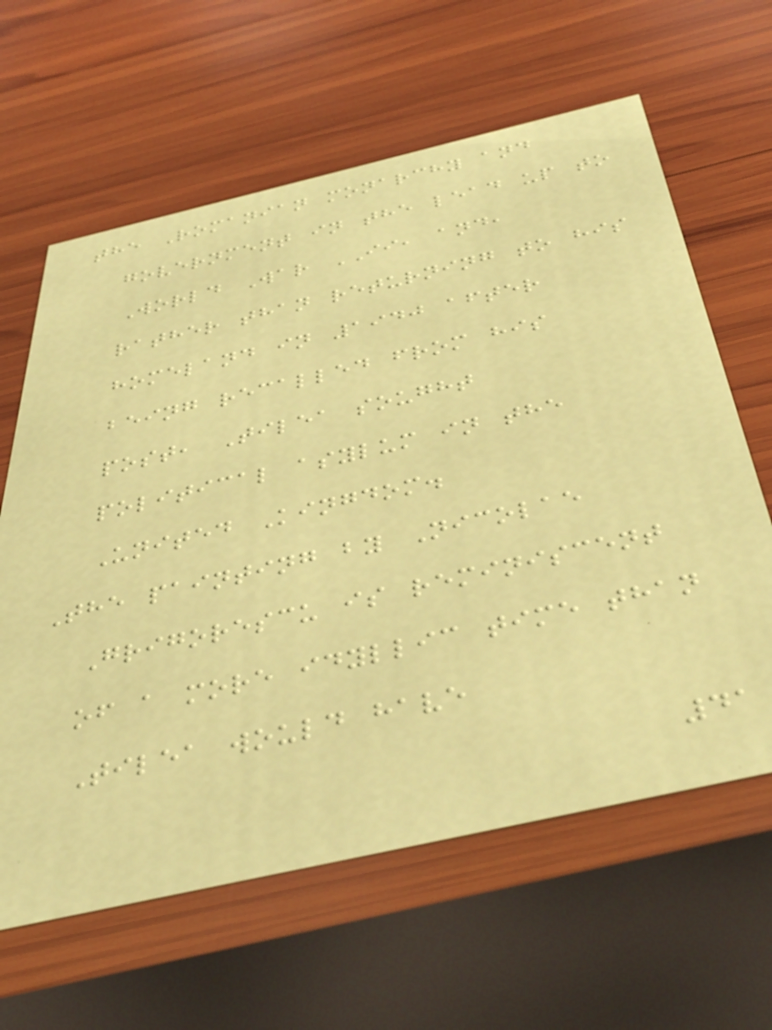the Romanian monarchy and
government in the lead up to
World War II, and,
rather than returning to his
homeland in 1940 after
being recalled from his
post, Tilea sought
political asylum in the
United Kingdom.
The painting by Nicolae
Grigorescu is reminiscent
of a more idyllic time than
Tilea would have
41
